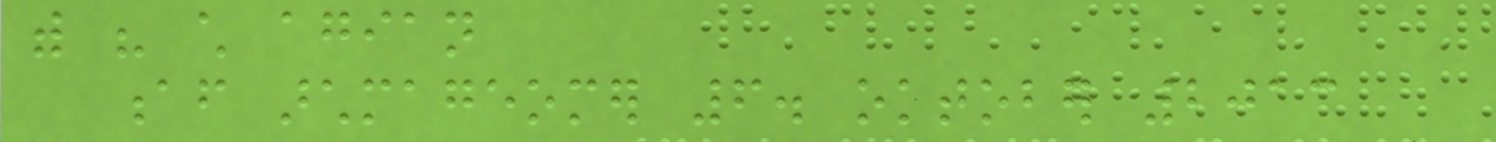with his child agian
af archmageomer 6. oktober 2013
